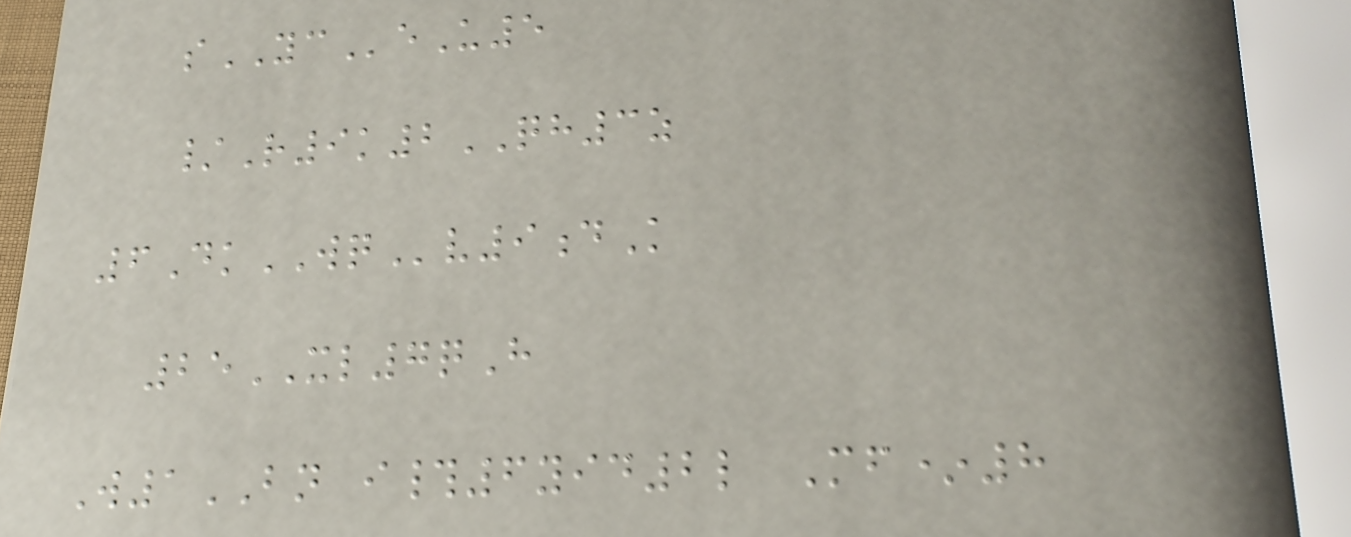sYCeU5
/R9k2QH3z
6DkWQv9dK
25XL7qH
W1BN i#6yid2l Mf*8
